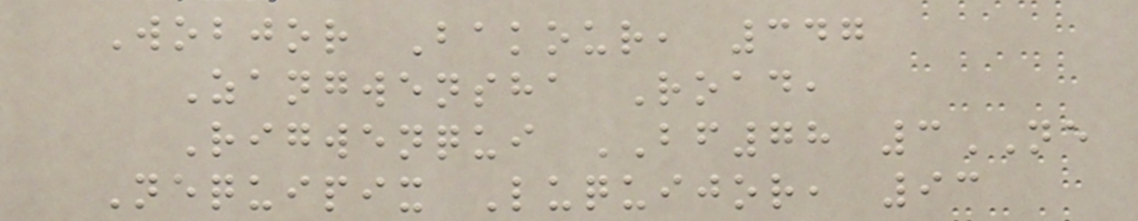Wobjor Bakour, 347
Zangwensha Road,
Rigwenqui BF78 3NE
Nequipix Luquijor, 93
